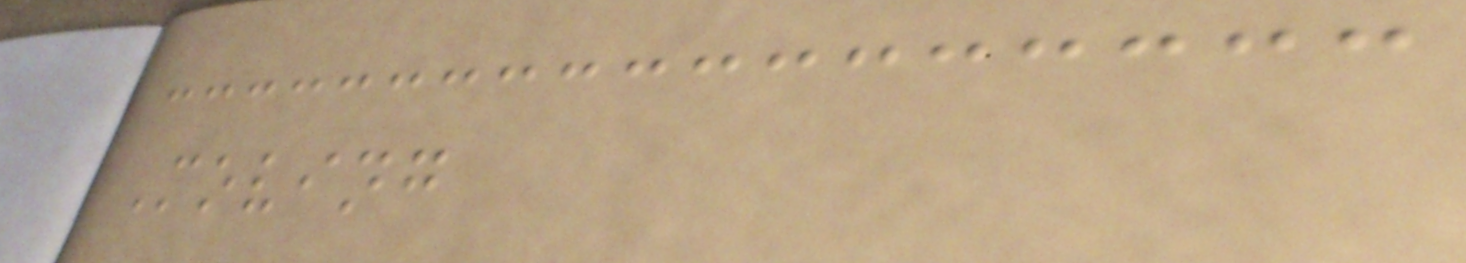Moving
